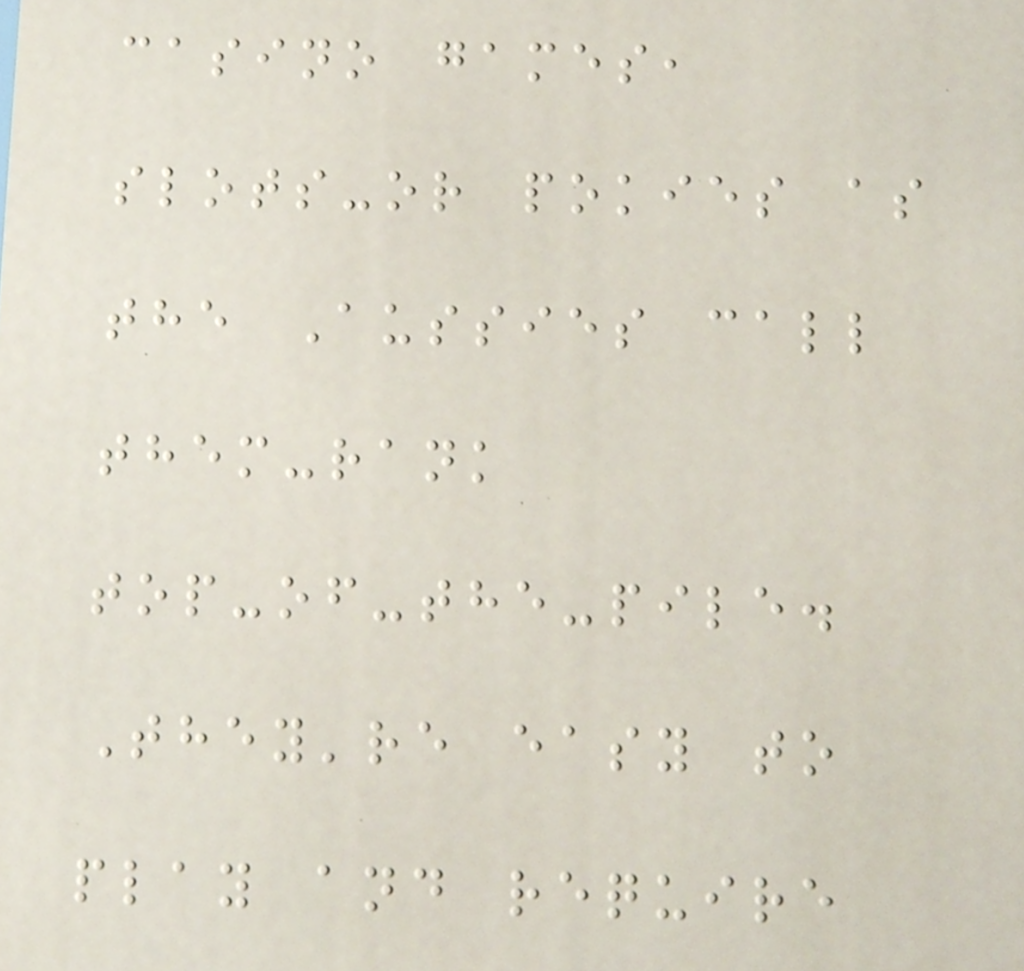casino games,
slots-or pokies as
the Aussies call
them-rank
top-of-the-pile.
They're easy to
play and require
